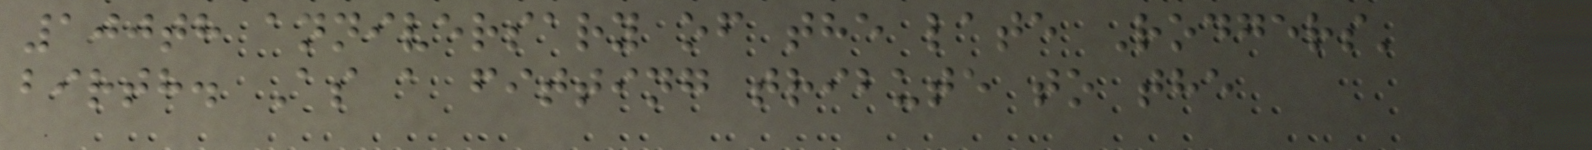100th anniversary of the late Rodgers'
birth. As a fitting tribute to the
